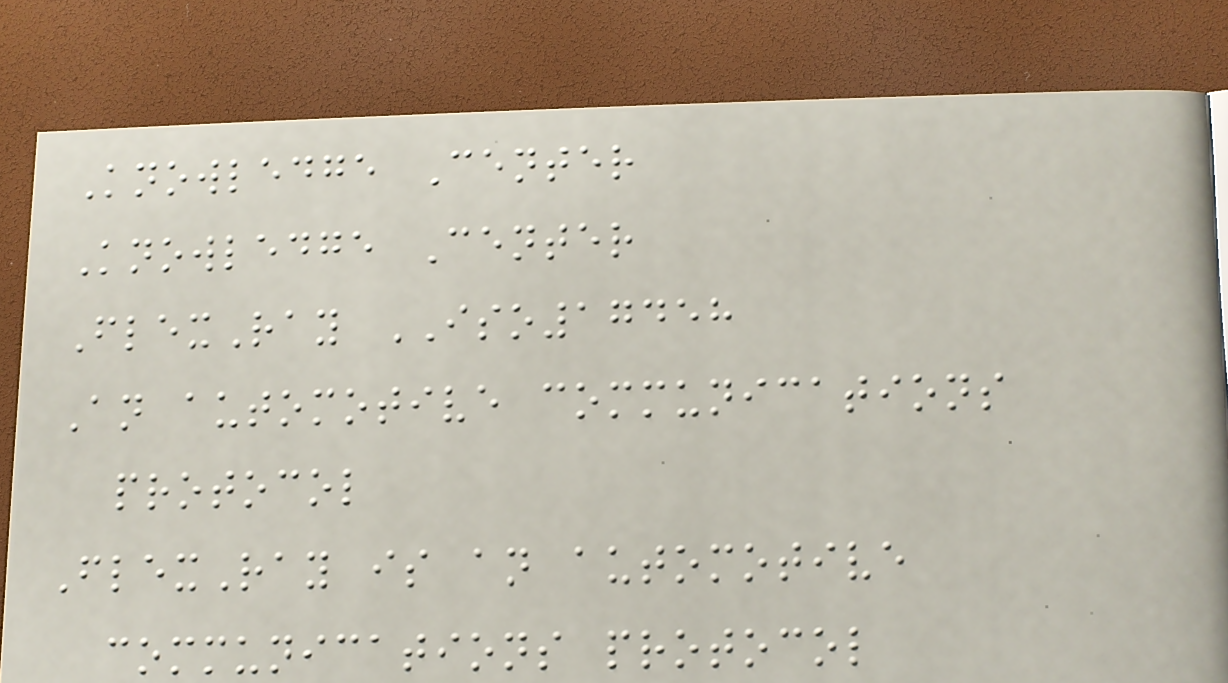Knowledge Center
Knowledge Center
FlexRay ISO17458
An automotive communications
protocol
FlexRay is an automotive
communications protocol
